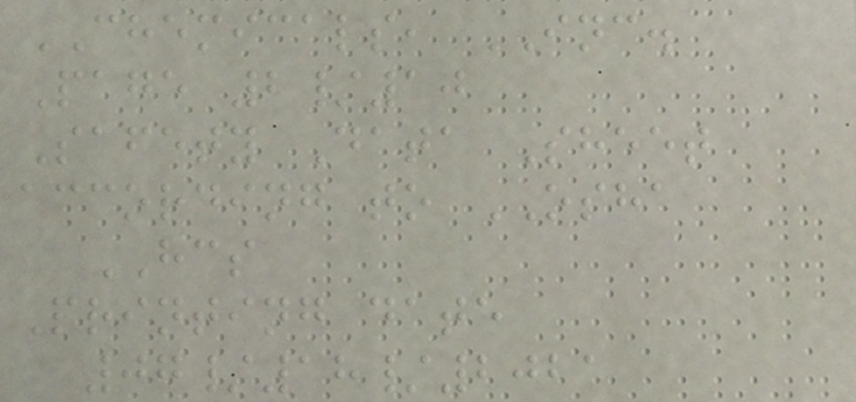CHEMICALS, INC.
Page 2/10
Safety Data Sheet
according to OSHA
HCS
Printing date
07/18/2021
